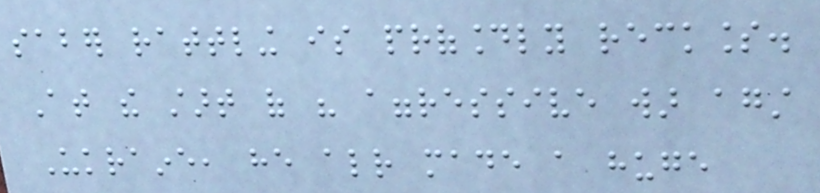saber rattling is profoundly reckless.
At the start of his aggressive war against
Ukraine, he already made a huge
